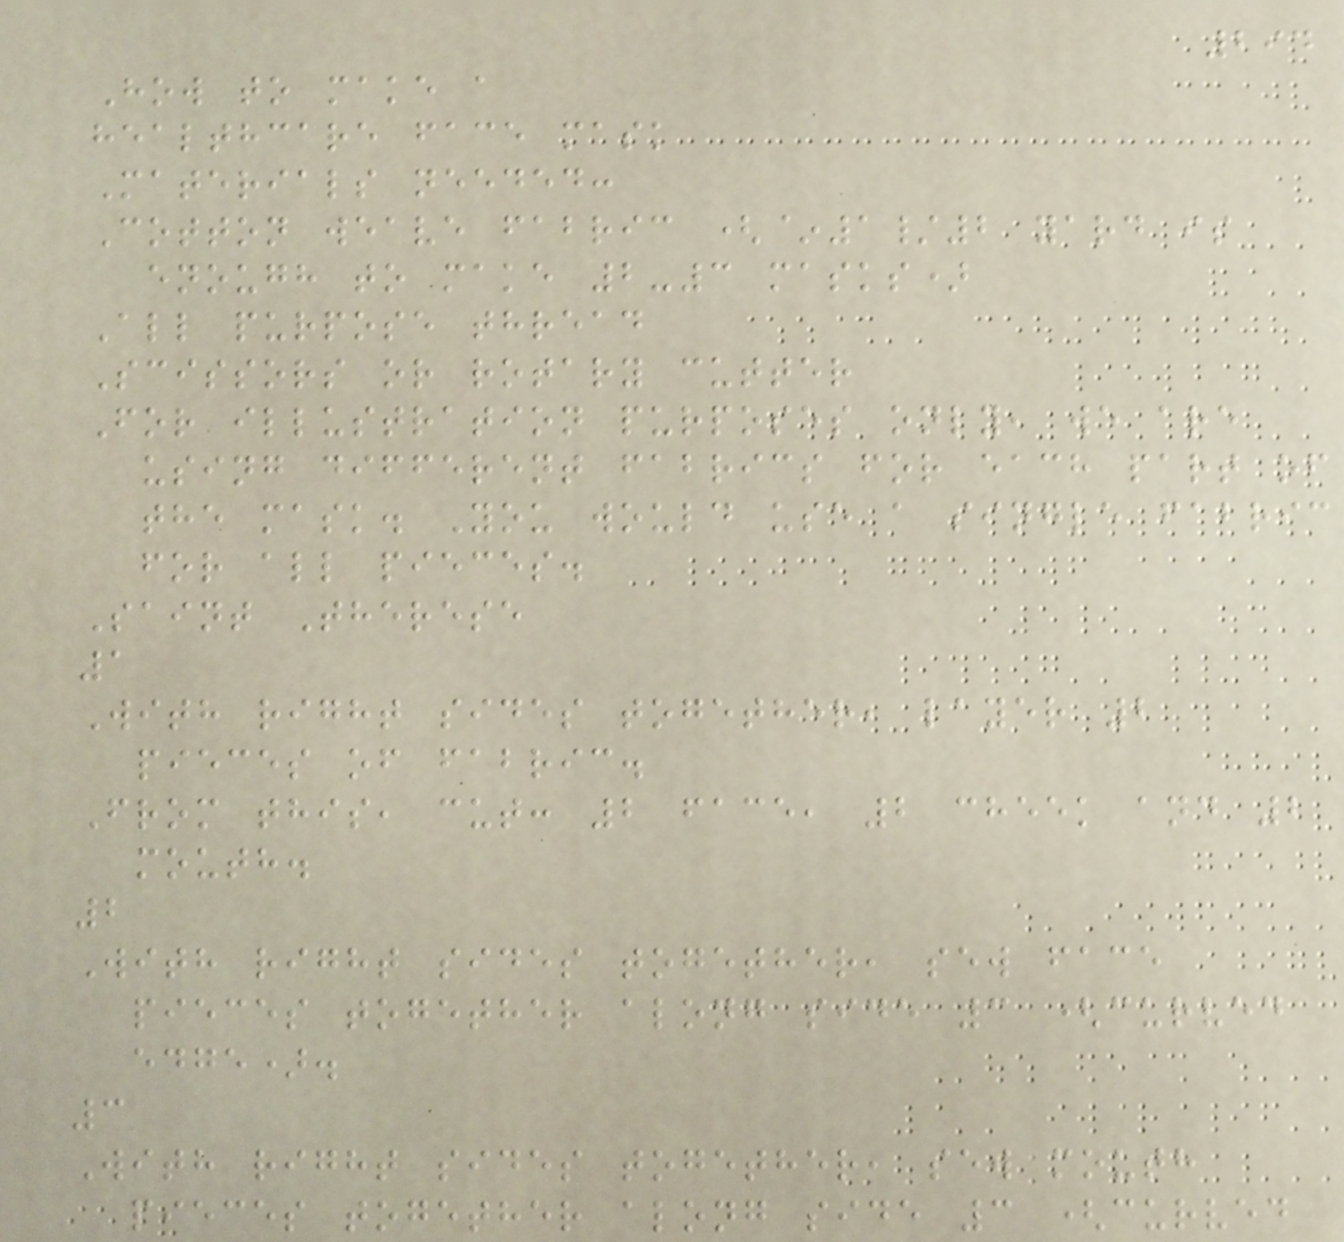294
How to make a
healthcare face mask
Materials needed:
Cotton weave fabric (~1/2 yard is
enough to make 2-3 masks)
All purpose thread
Scissors or rotary cutter
For illustration purposes only, we are
using different fabrics for each part of
the mask. You would use a single fabric
for all pieces.
Saint Therese
1
With right sides together, layer 2
pieces of fabric.
From this, cut: 2 face, 2 cheek and 2
mouth.
2
With right sides together, sew face
pieces together along side 3 (curved
edge).
3
With right sides together, sew mouth
pieces together along side 3 (curved
